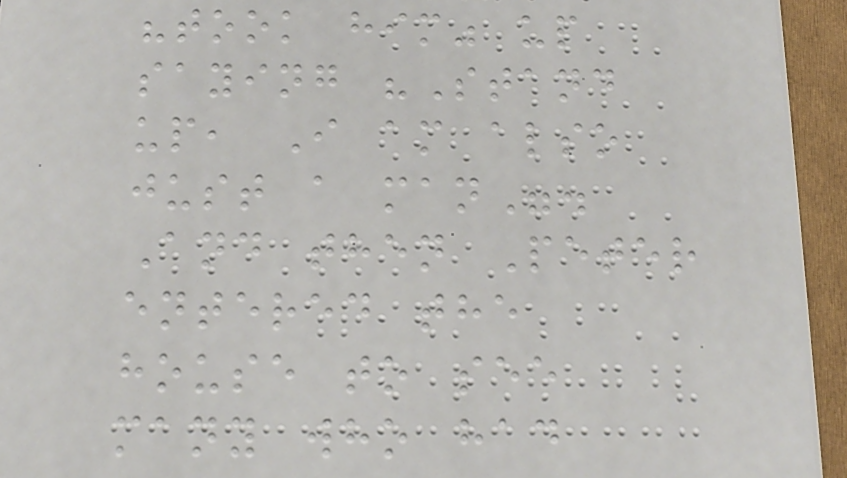"took him" up
saying "Stand
up, I am also
just a man".
And then Peter
entered the
house to see
many who had
